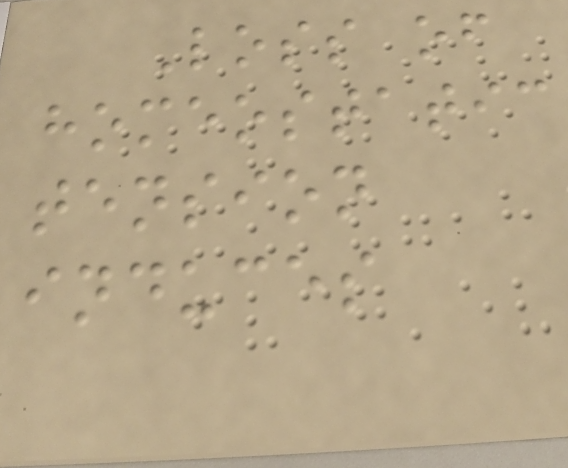Loss of
homeostatic
tension
induces
